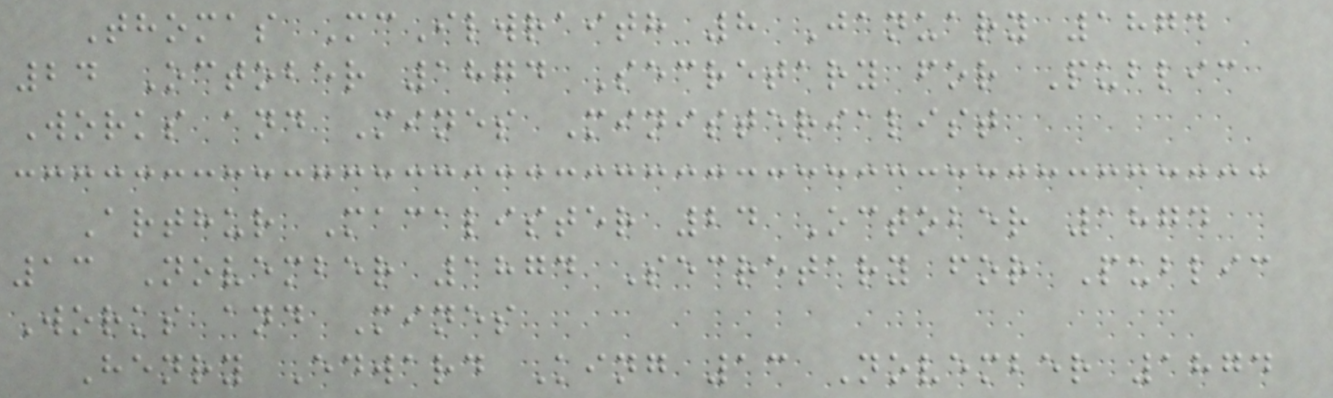Thomas McIlwraith 8 January 1874
24 October 1874 Secretary for Public
Works and Mines Ministerialist
Arthur Macalister 24 October 1874
13 November 1874 Secretary for Public
Works and Mines
Henry Edward King 13 November 1874
